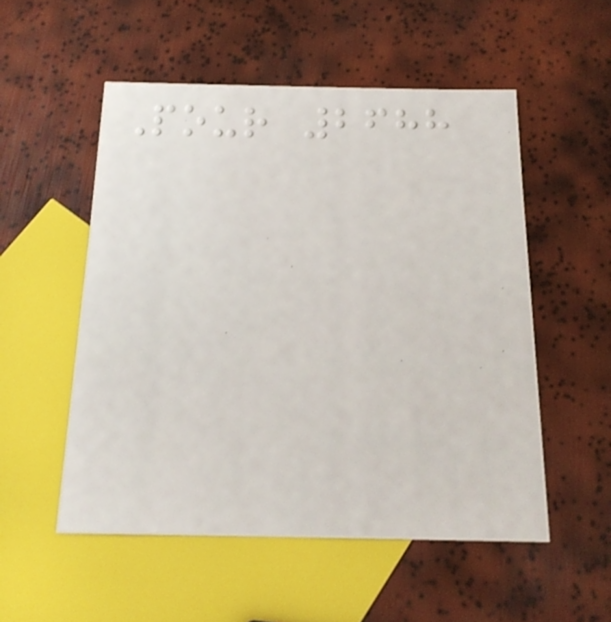Pour 2688
